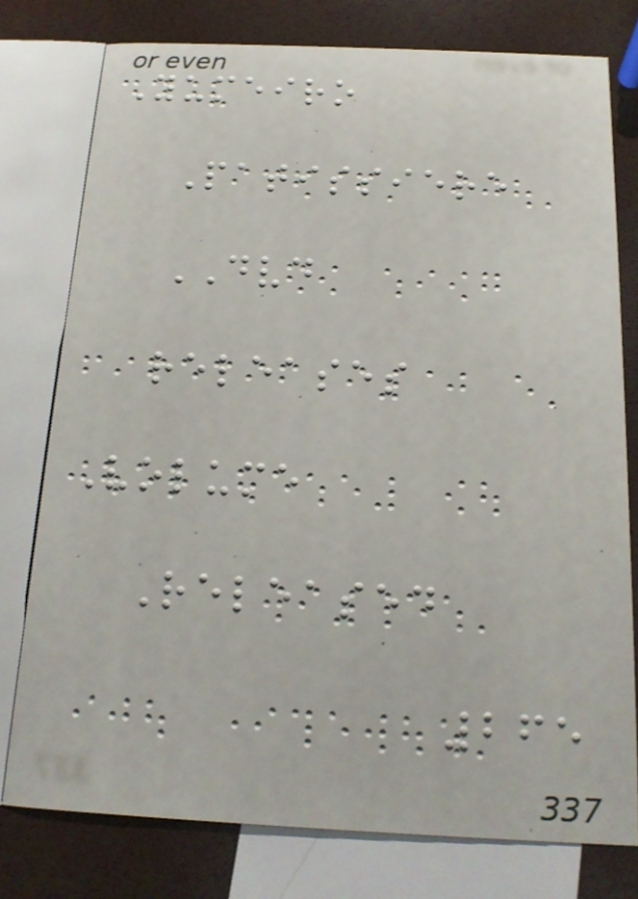Yumeiro
Patissiere
DVD
releases
Volume
Released
265
